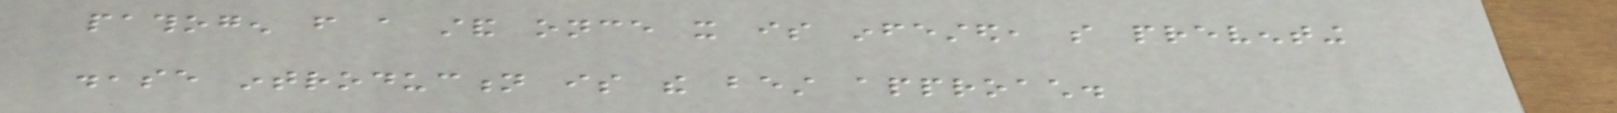pathogen from a stand once it is infested, so preventing
disease introduction is the best approach.
